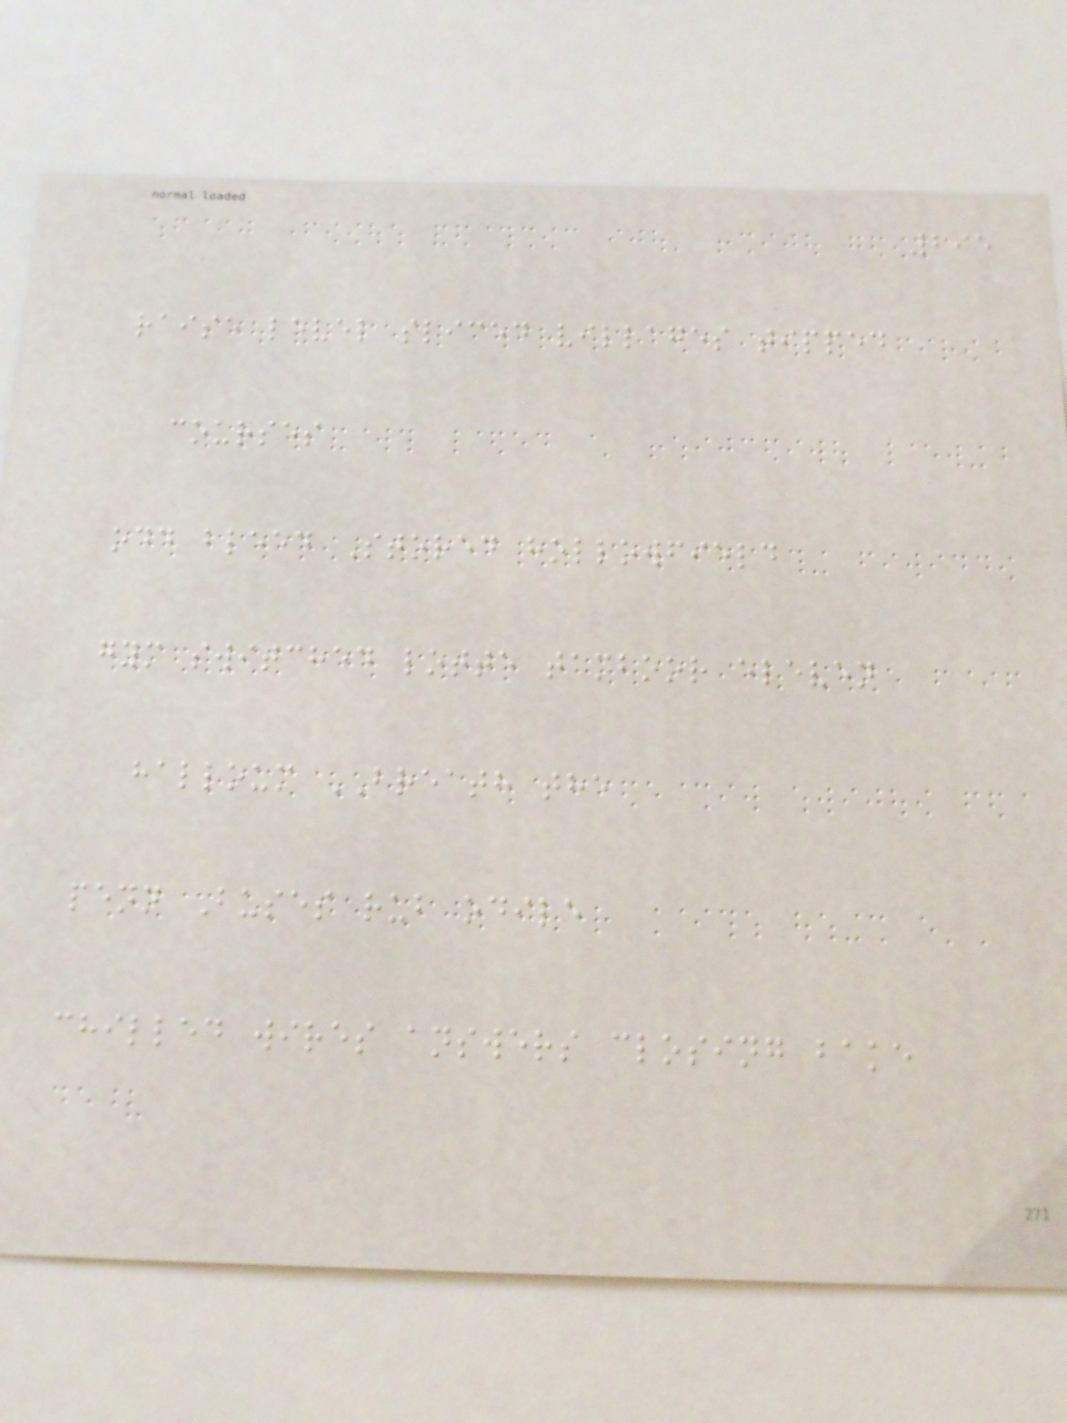295
raise level sliced villages tipped
courses
odd bleed Stored hollowfield
gym switched lotte tamboor eleven
halloum BREATH the
penn Buses rub odile
chilled wires answers closing bake
